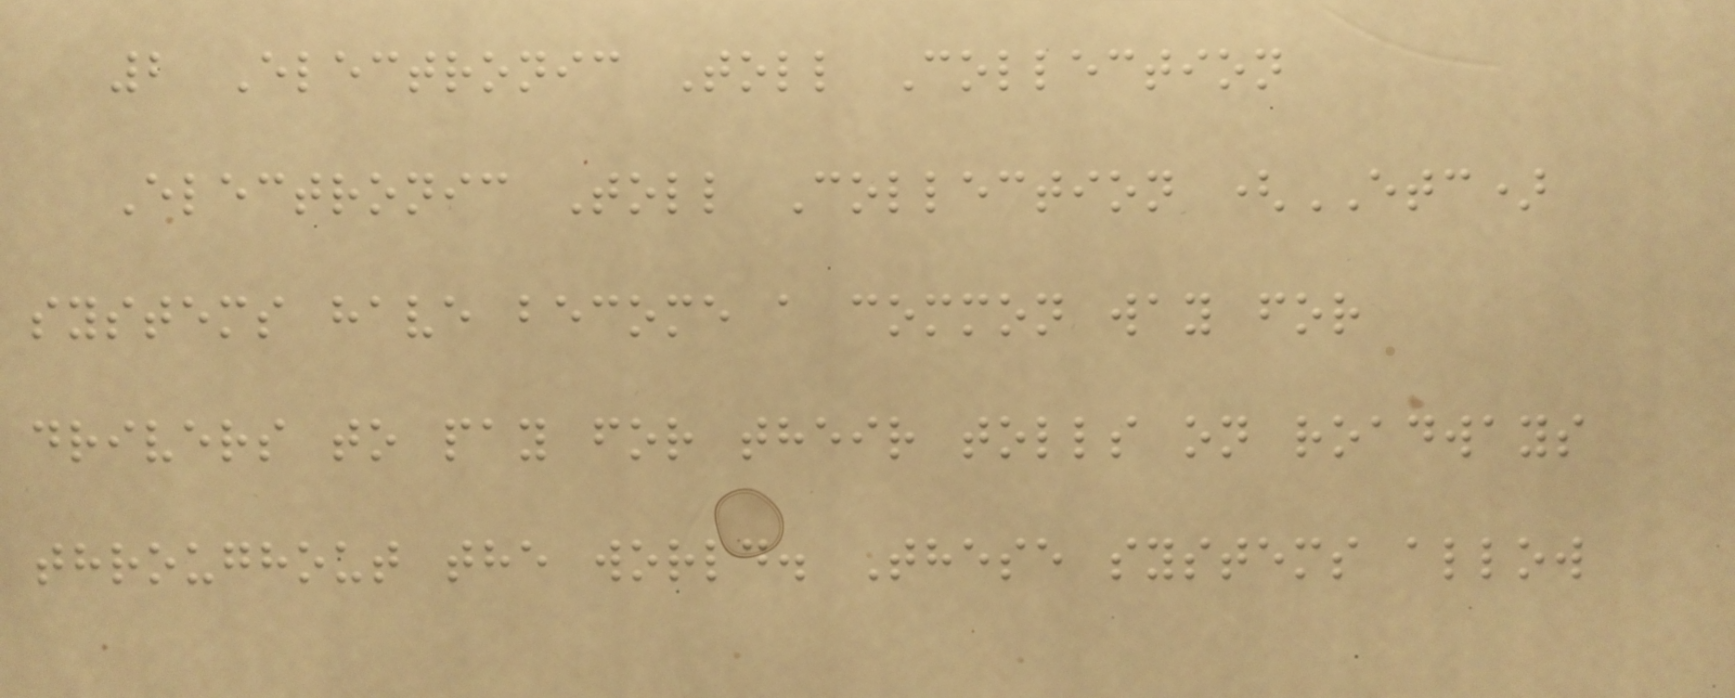2 Electronic Toll Collection
Electronic Toll Collection (ETC)
systems have become a common way for
drivers to pay for their tolls on roadways
throughout the world. These systems allow
